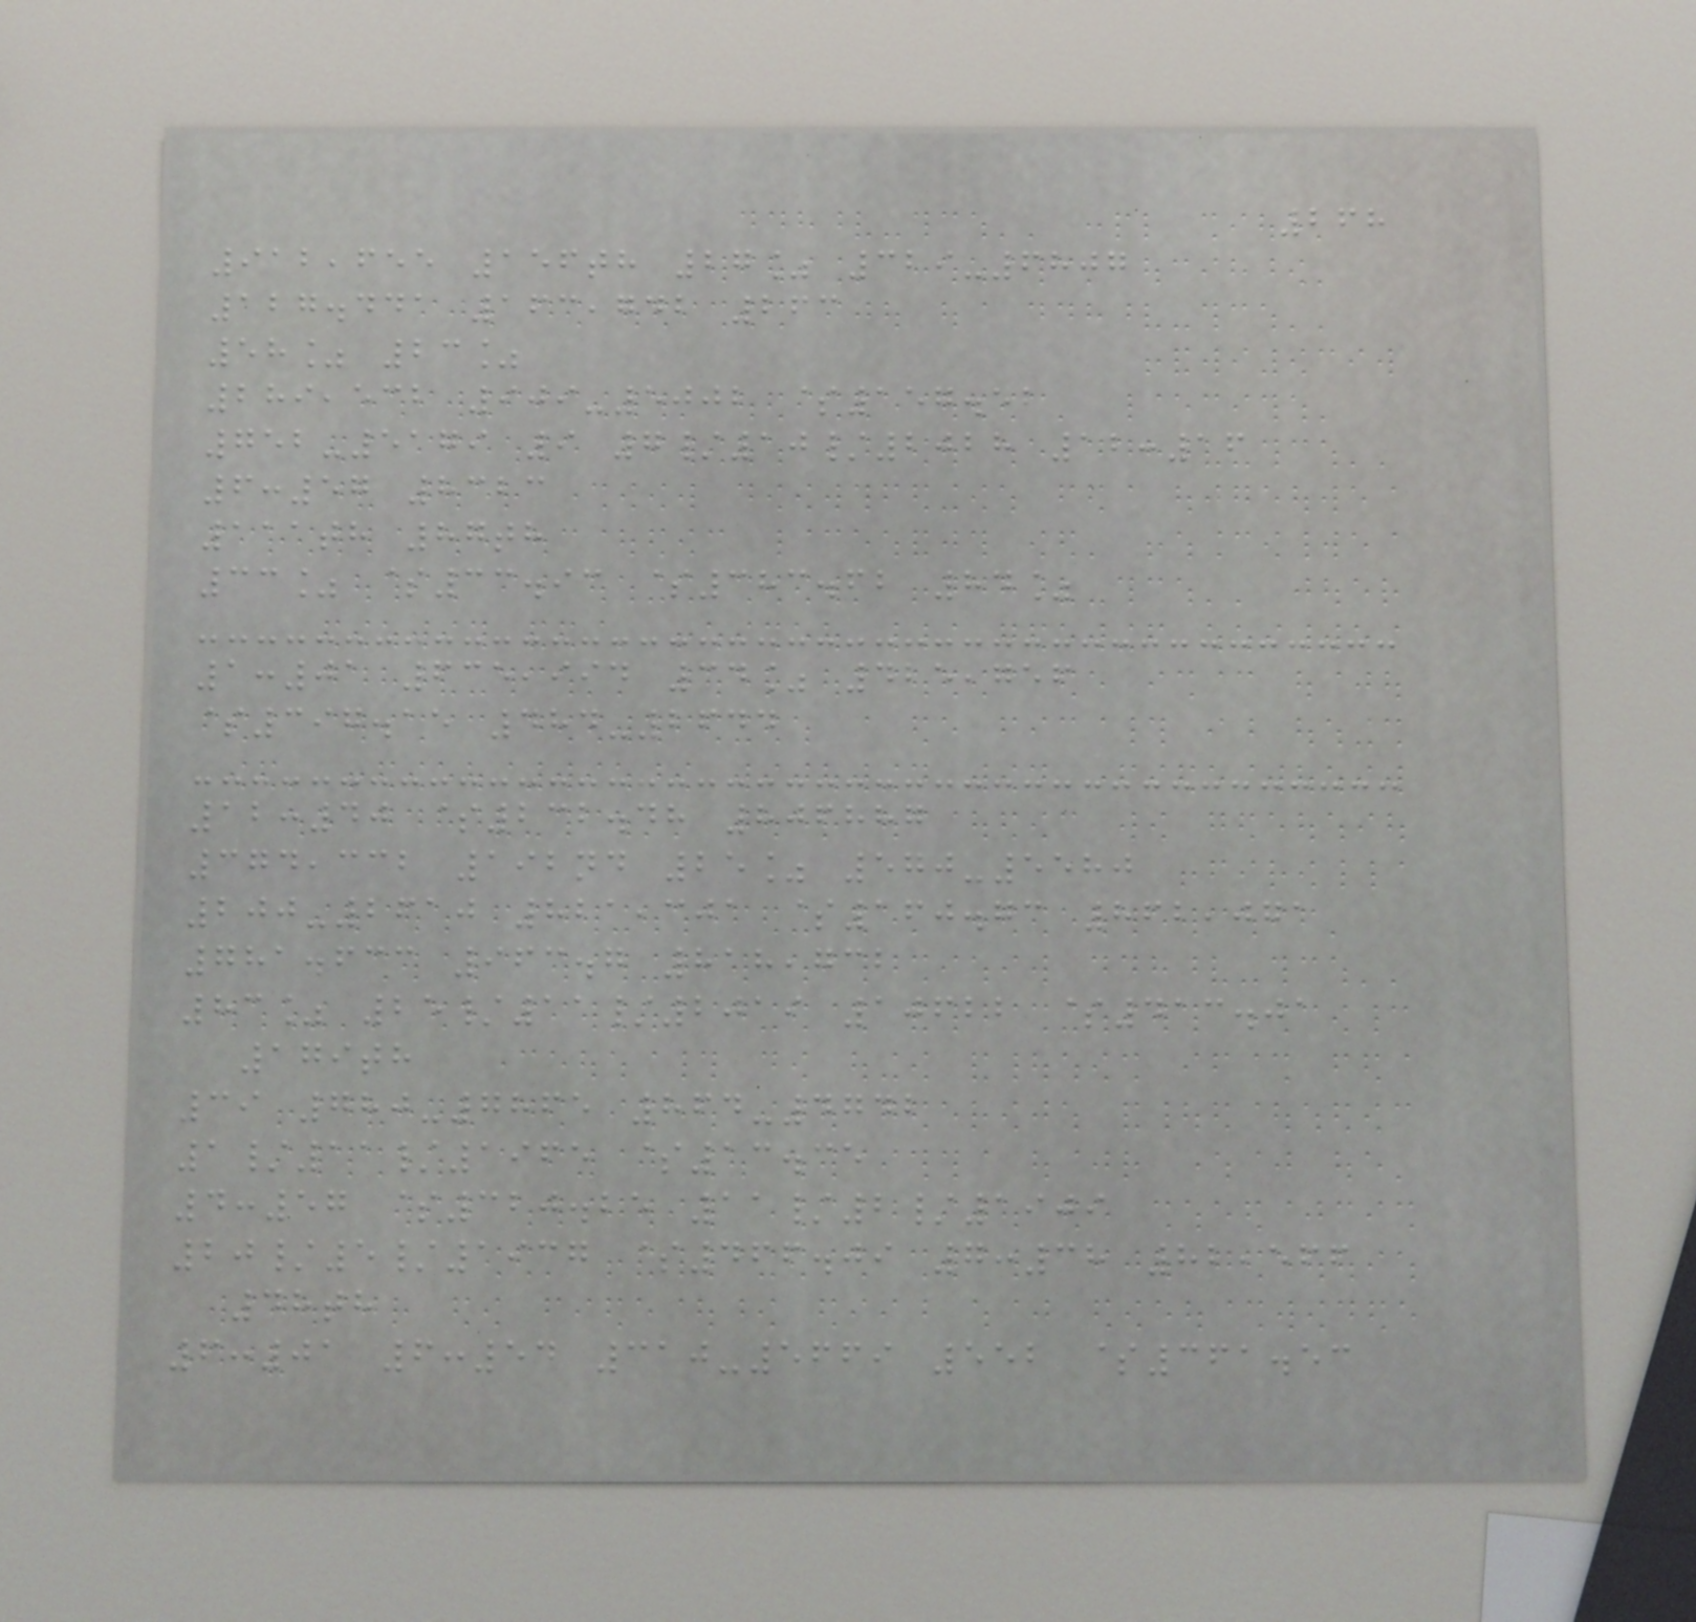268
912,655 156th 27% 329-6807
127.441 163,742 263
58% 23%
289,532 909-5002 $157.52
752-5179 9 7/10/2028 12:16
6:57 8323
111th 87th
33% $33.93 $383.62 84%
1:01 635,994 34% 425,756
$397.15 484-2644
12:40 $232.48 806887
374,332 192nd 25% 570-5580
200-2610 821,301 $160.73 862,071
781.633 963.7 818,732
83% 25/11/2019 10622 $413.01
179th
39 780-7865 864-4742
1/11/1965 $13.35
4:57 $320.25 11/2/1909
20/5/1937 $466.09 7:38 82,566
48th
6:01 6:54 310-5669 552 $361.53
